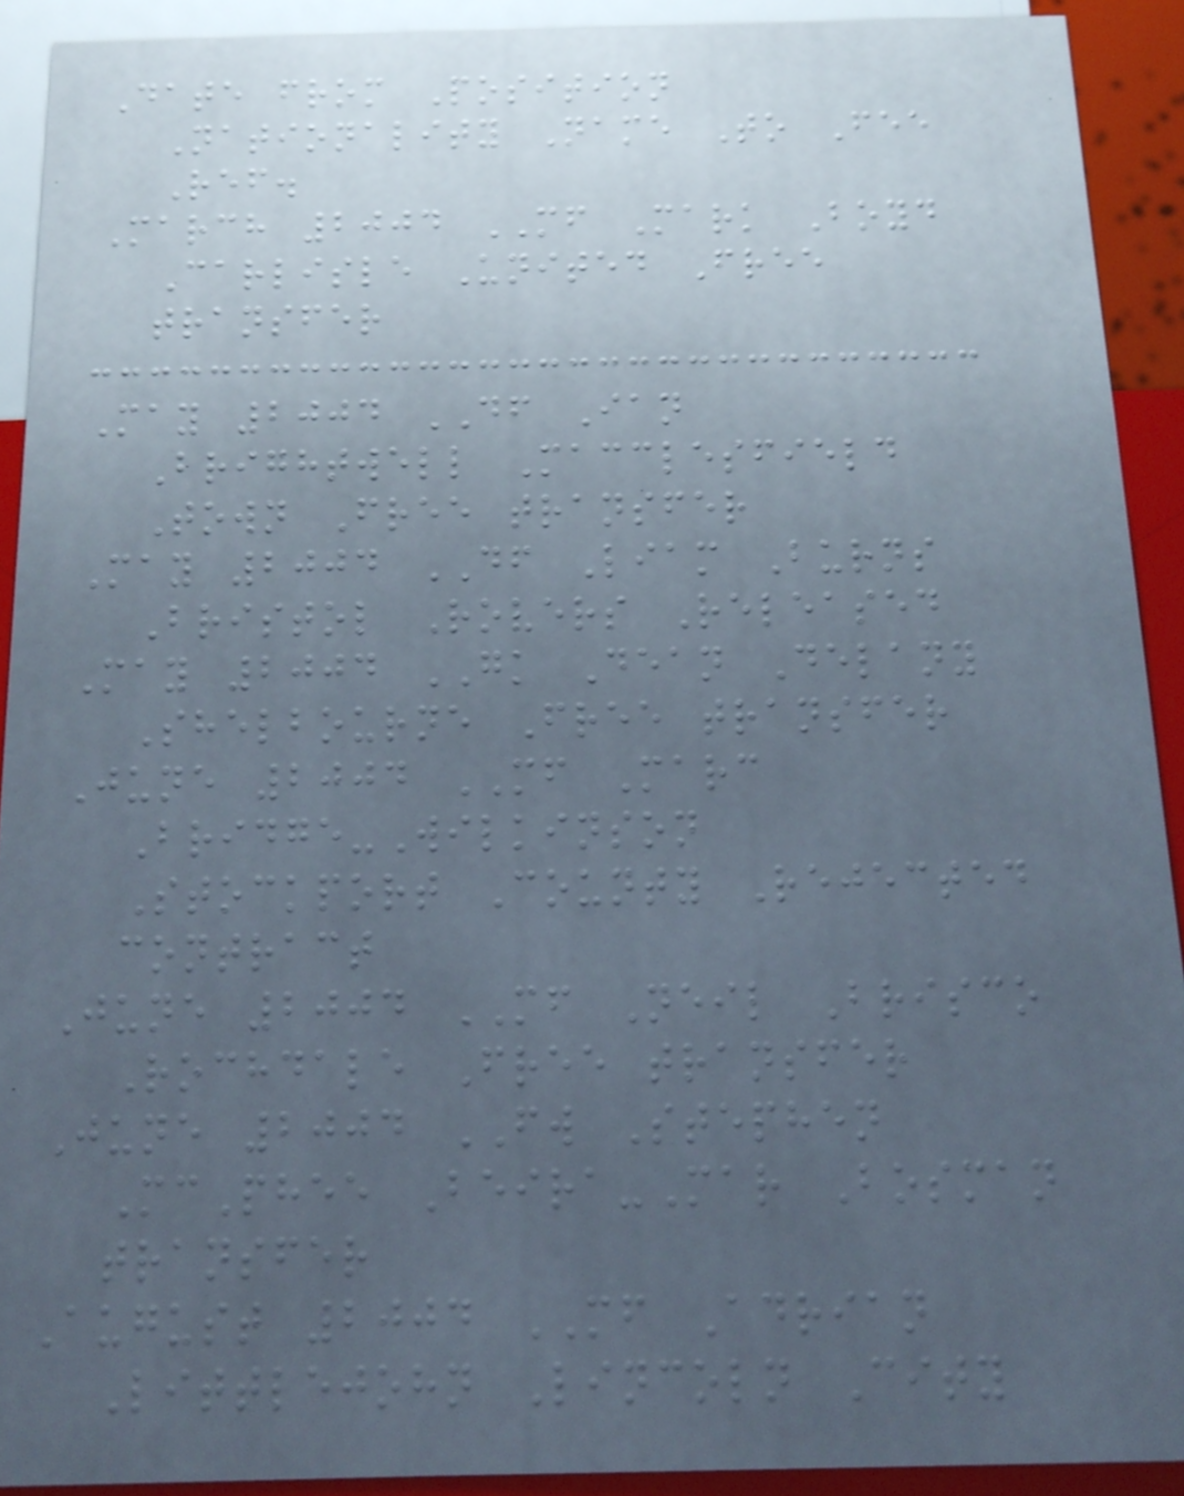Date from Position
Nationality Name To Fee
Ref.
March 2004 MF Mark Boyd
Carlisle United Free
transfer
May 2004 DF Ian
Brightwell Macclesfield
Town Free transfer
May 2004 DF Liam Burns
Bristol Rovers Released
May 2004 GK Dean Delany
Shelbourne Free transfer
June 2004 MF Marc
Bridge-Wilkinson
Stockport County Rejected
contract
June 2004 MF Neil Brisco
Rochdale Free transfer
June 2004 FW Stephen
McPhee Beira-Mar Bosman
transfer
August 2004 MF Adrian
Littlejohn Lincoln City
